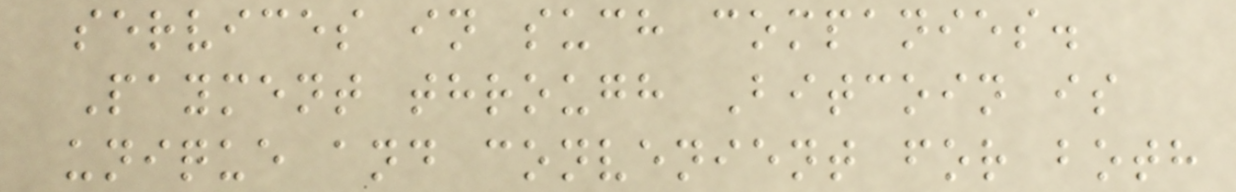services in such companies.
Payment through Bitcoin is
unique and convenient for both
